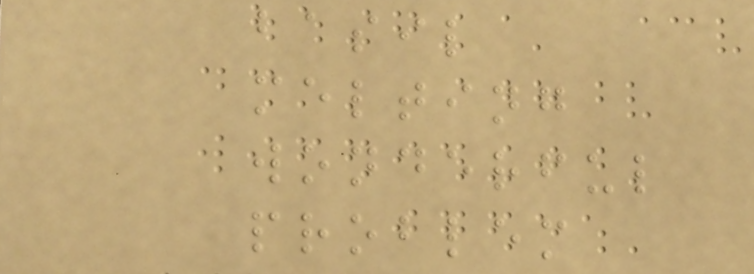basil
melting
wonderful
problem
